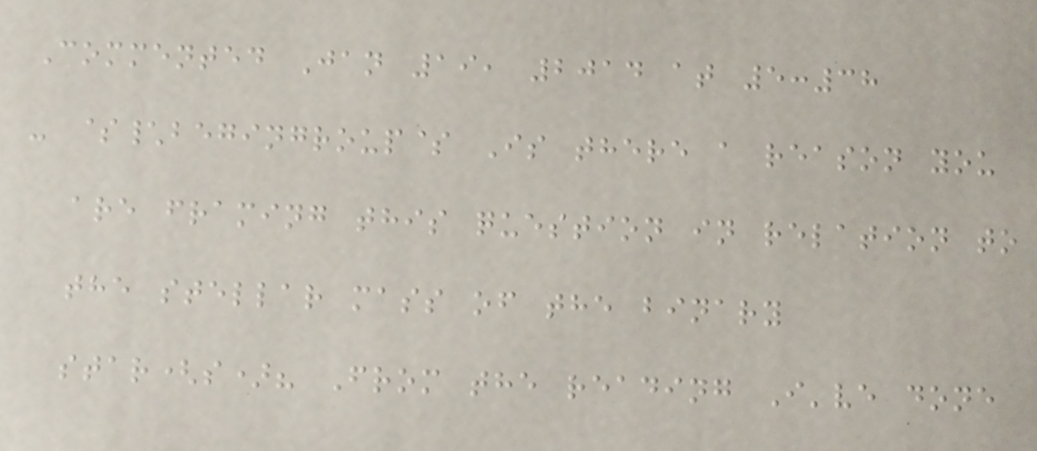Commented Jan 19, 2014 at 5:38
- $\begingroup$ Is there a reason you
are framing this question in relation to
the stellar mass of the binary
star(s)? From the reading I've done
